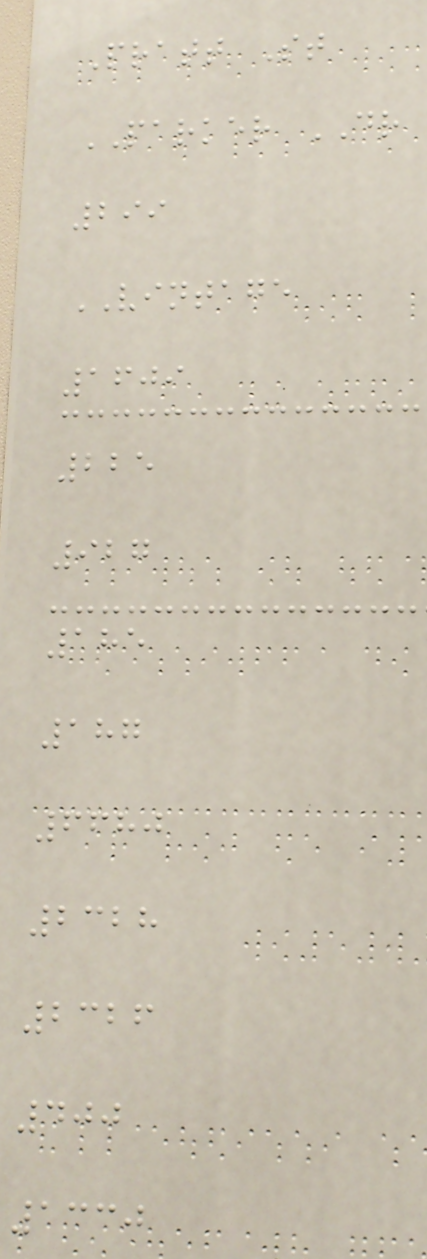Pratt St
PARKER DR
299
VINTAGE
1609
225
927
185
187
6680
2328
2326
400
1330
